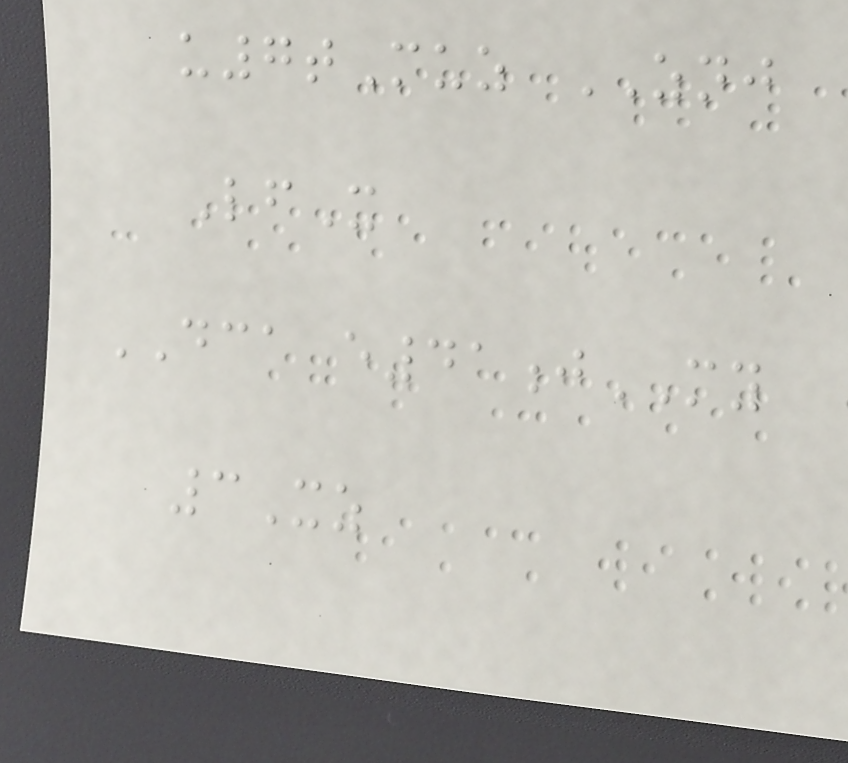u7tMuz ZNJ
LfX
DCA e41jMY
3Xz
